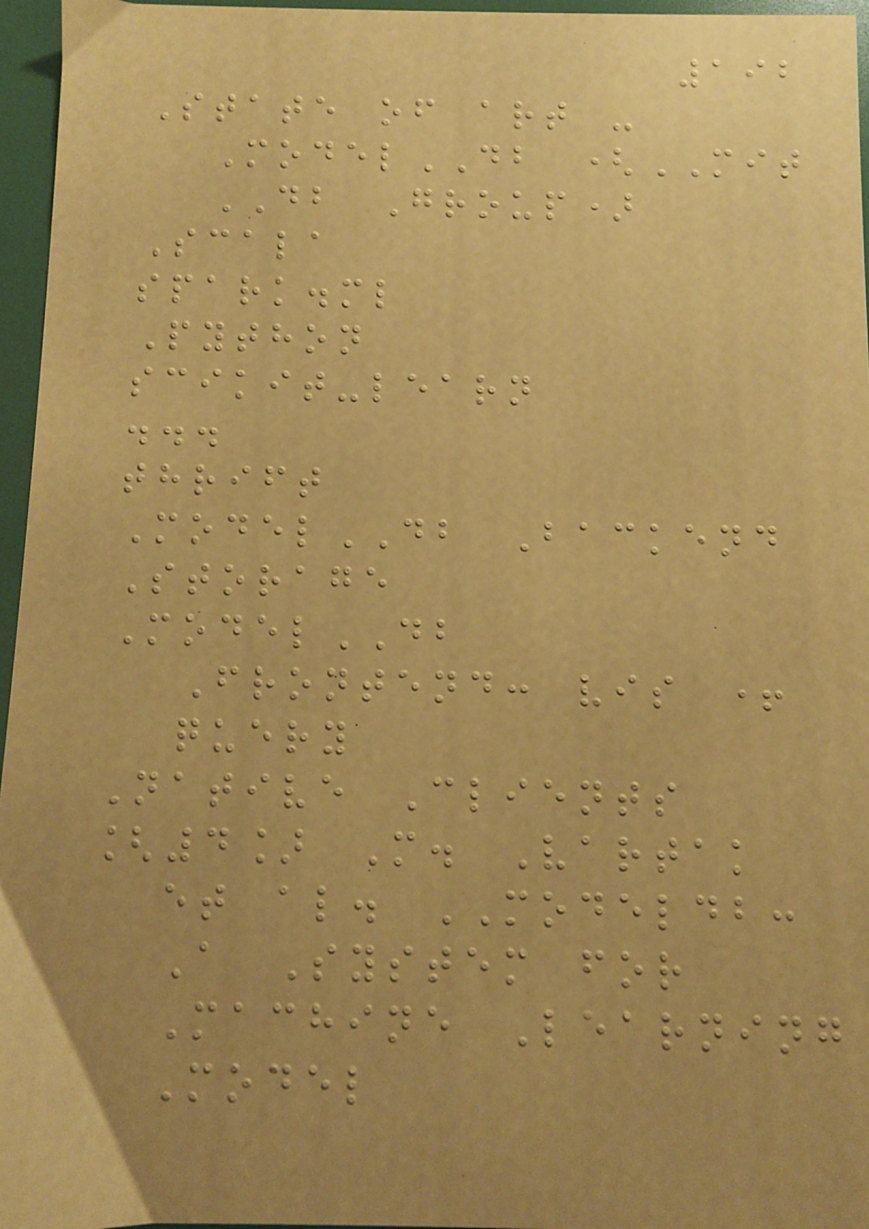192
State of art -
ModelDB (MIT
DB Group)
Scala
spark.ml
Python
scikit-learn
...
thrift
ModelDB Backend
Storage
ModelDB
Frontend: vis +
query
Native Clients
[4] M. Vartak
et al. MODELDB:
A System for
Machine Learning
Model
